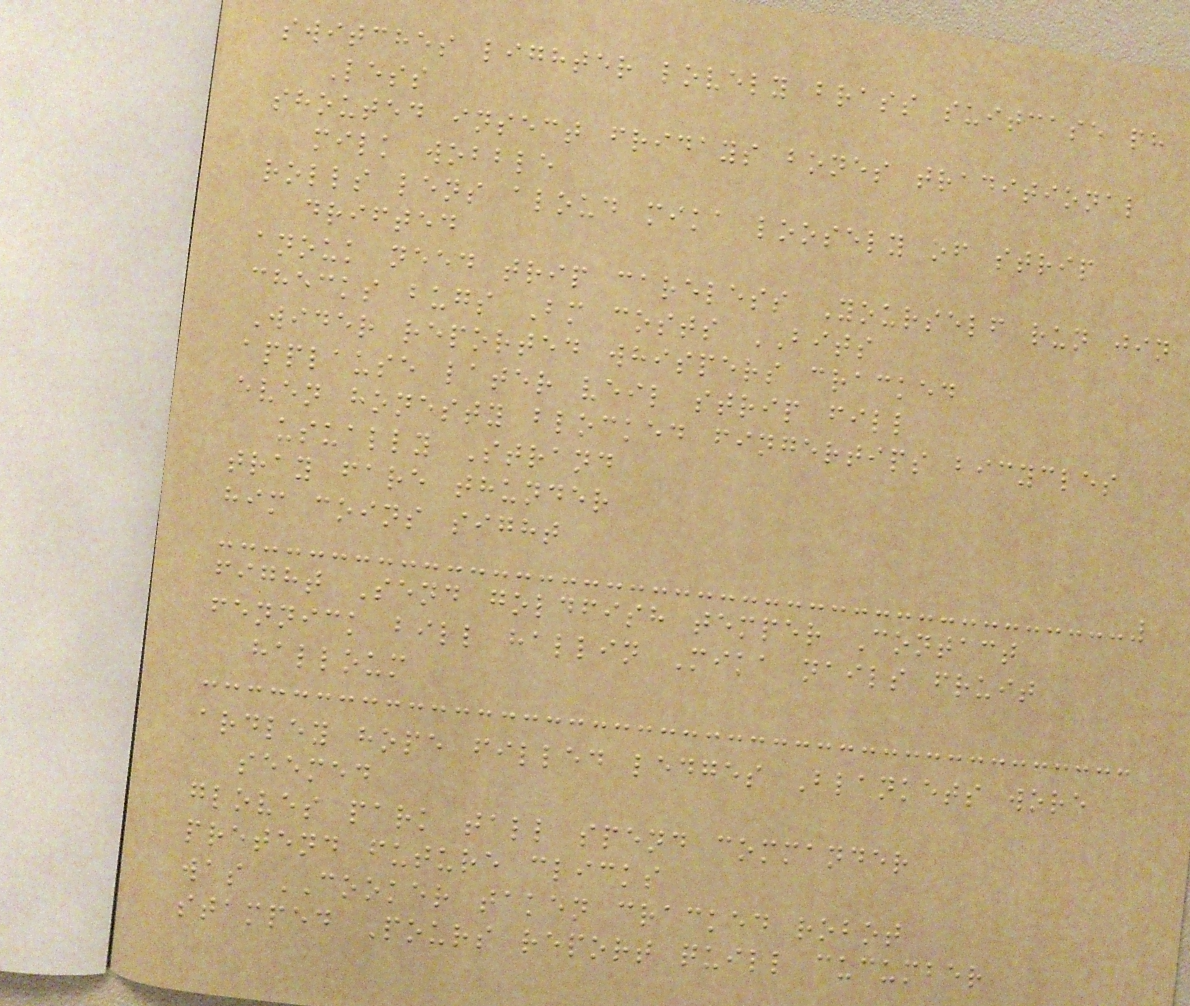switches lighter lovely brass suitcase ph
Less
shouted insect fridays bones traditional
milk wobble
rolls lens aloud mika loosely of strip
drifted
anouk need trip careless Yourself run jin
checks bugs Bm costs BITS
Wider reported whispers cracked
applause later veil strip fill
even honesty blocked fingertips bicycles
usually Strand
tray fare thunder
him coins sight
fight Send goldfish temper Contact
fennick bill hallin Mika nails fruit
halloum
ardley hope filled ledges Blankets wore
seemed
gloves park tall spend commander
pretend future clicks
was COOKER taken cracked robot
stamped Pours report quill cucumber
